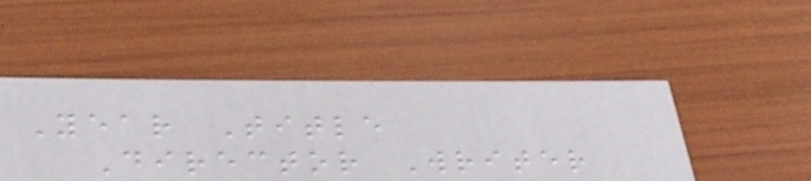Year Title
Director Writer
